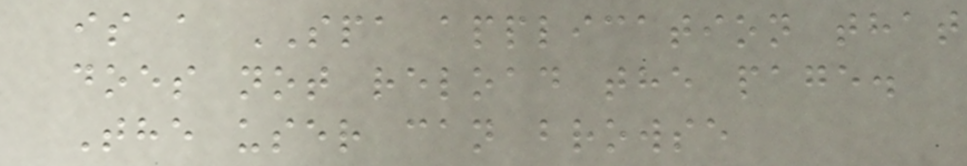is a SPA application that
does not reload the page.
The user can browse
